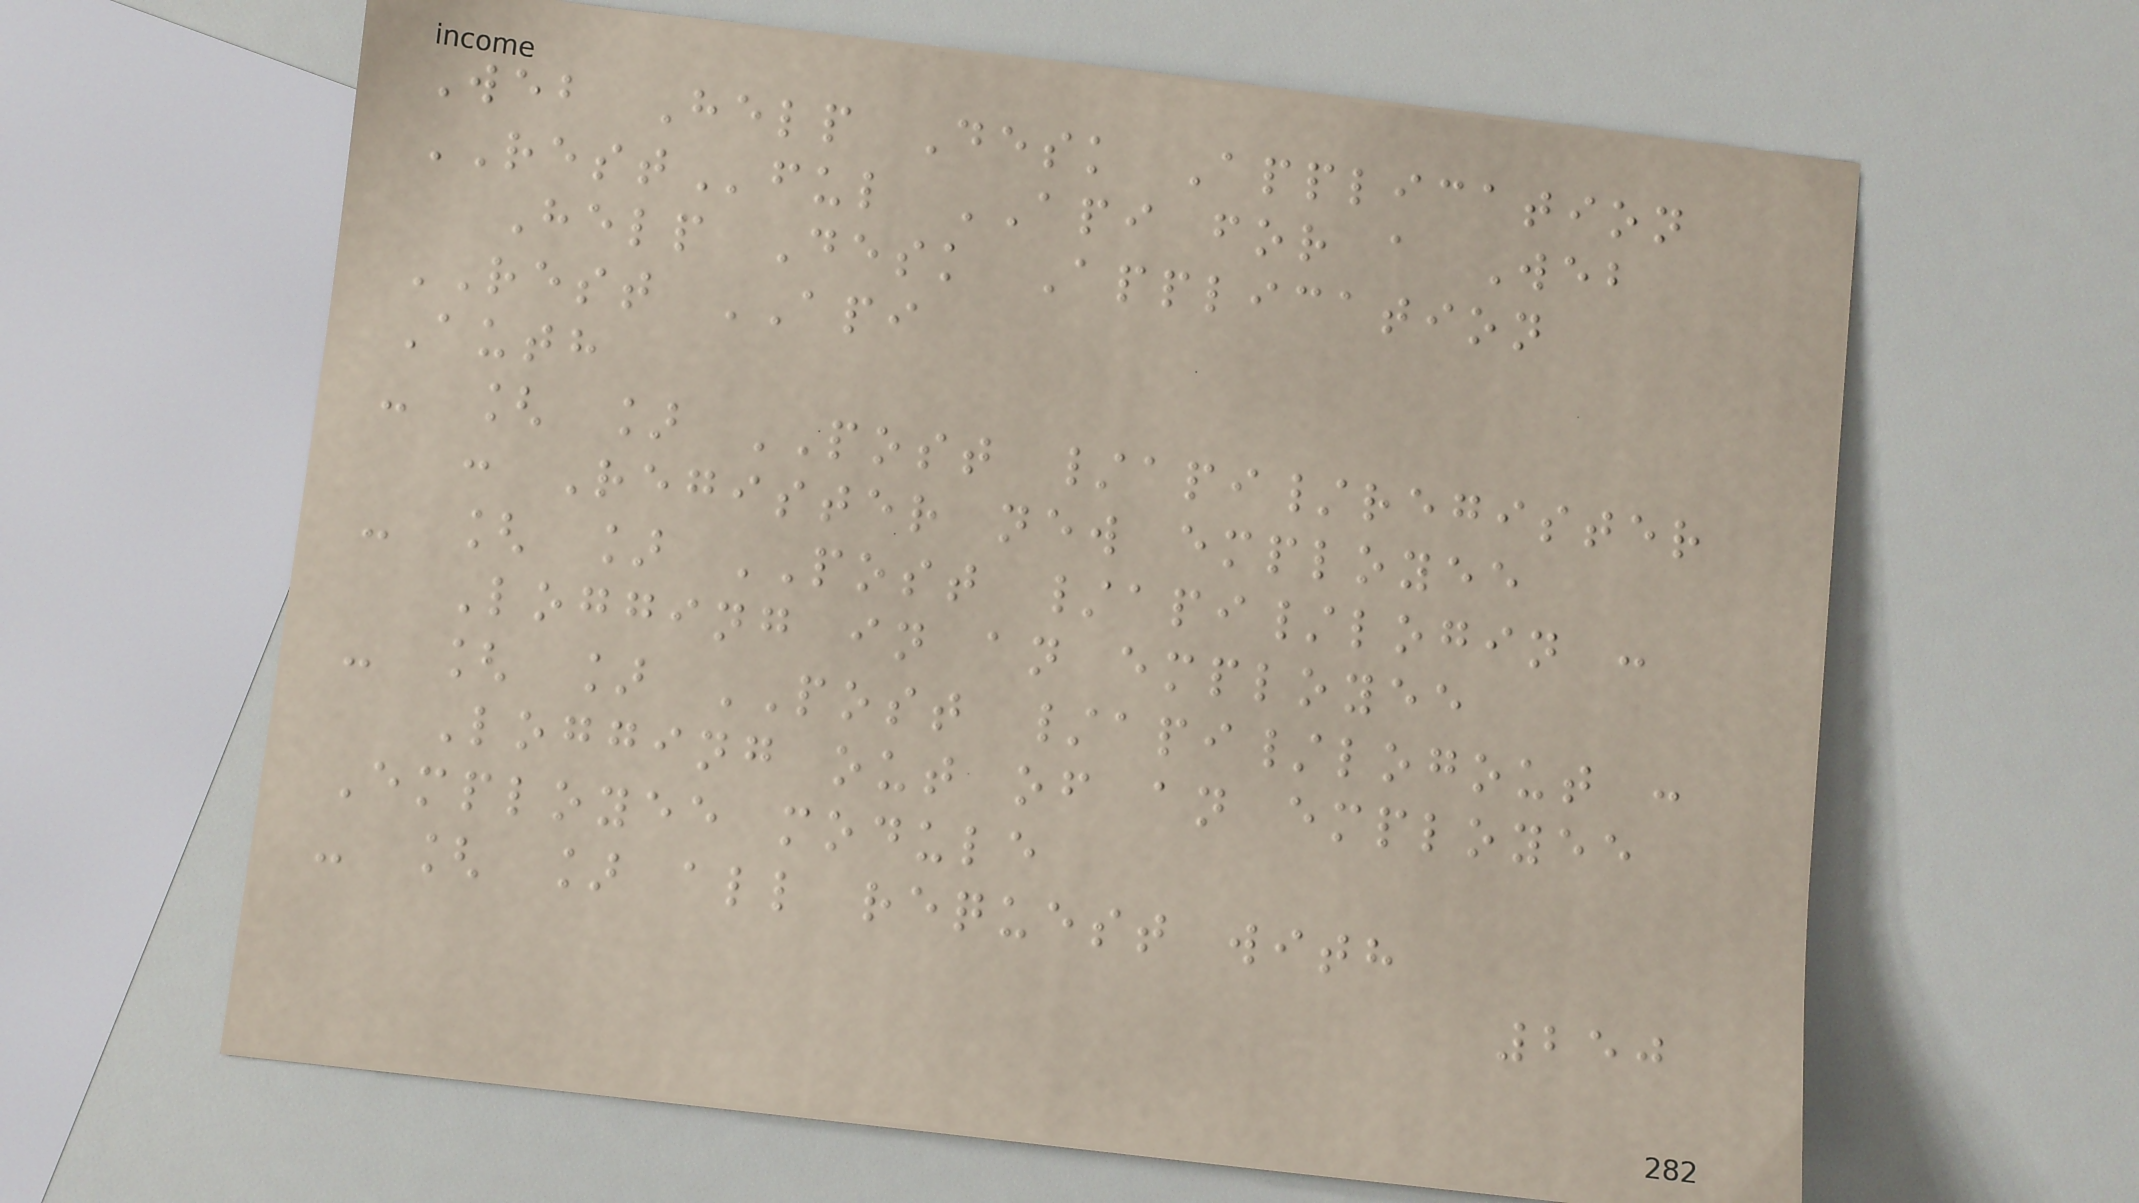Web Help Desk Application
RESTful API for a Web
Help Desk Application
REST API
Auth
- [ ] POST /api/register
: Register new employee
- [ ] POST /api/login :
Logging in an employee
- [ ] POST /api/logout :
Logging out of an employee
Employee module
- [ ] all request with
250
